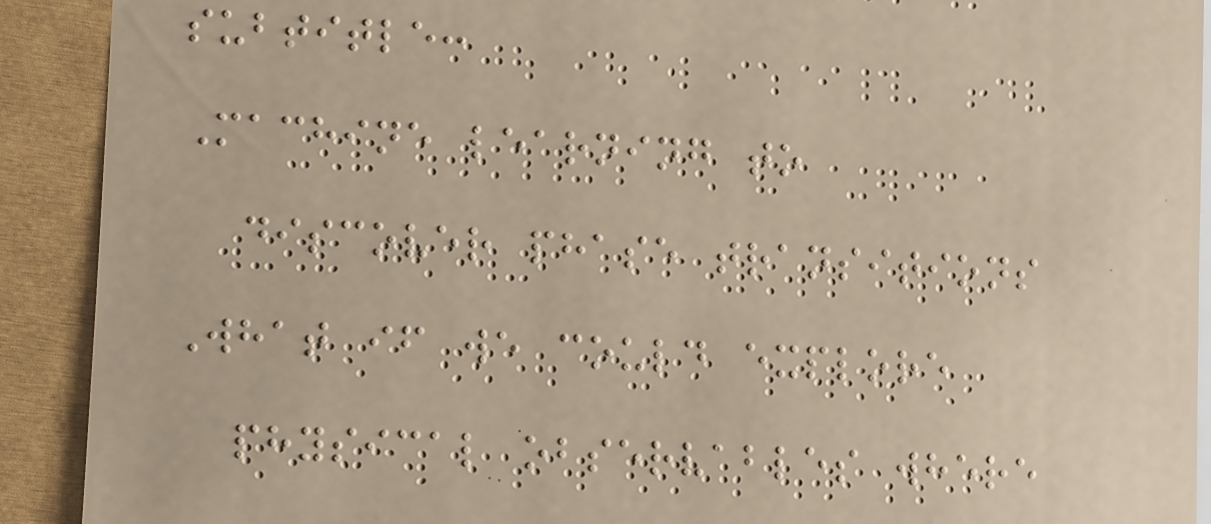subtitle:
Machine learning to
discover phase transitions
What if we could explore
physical observables where
